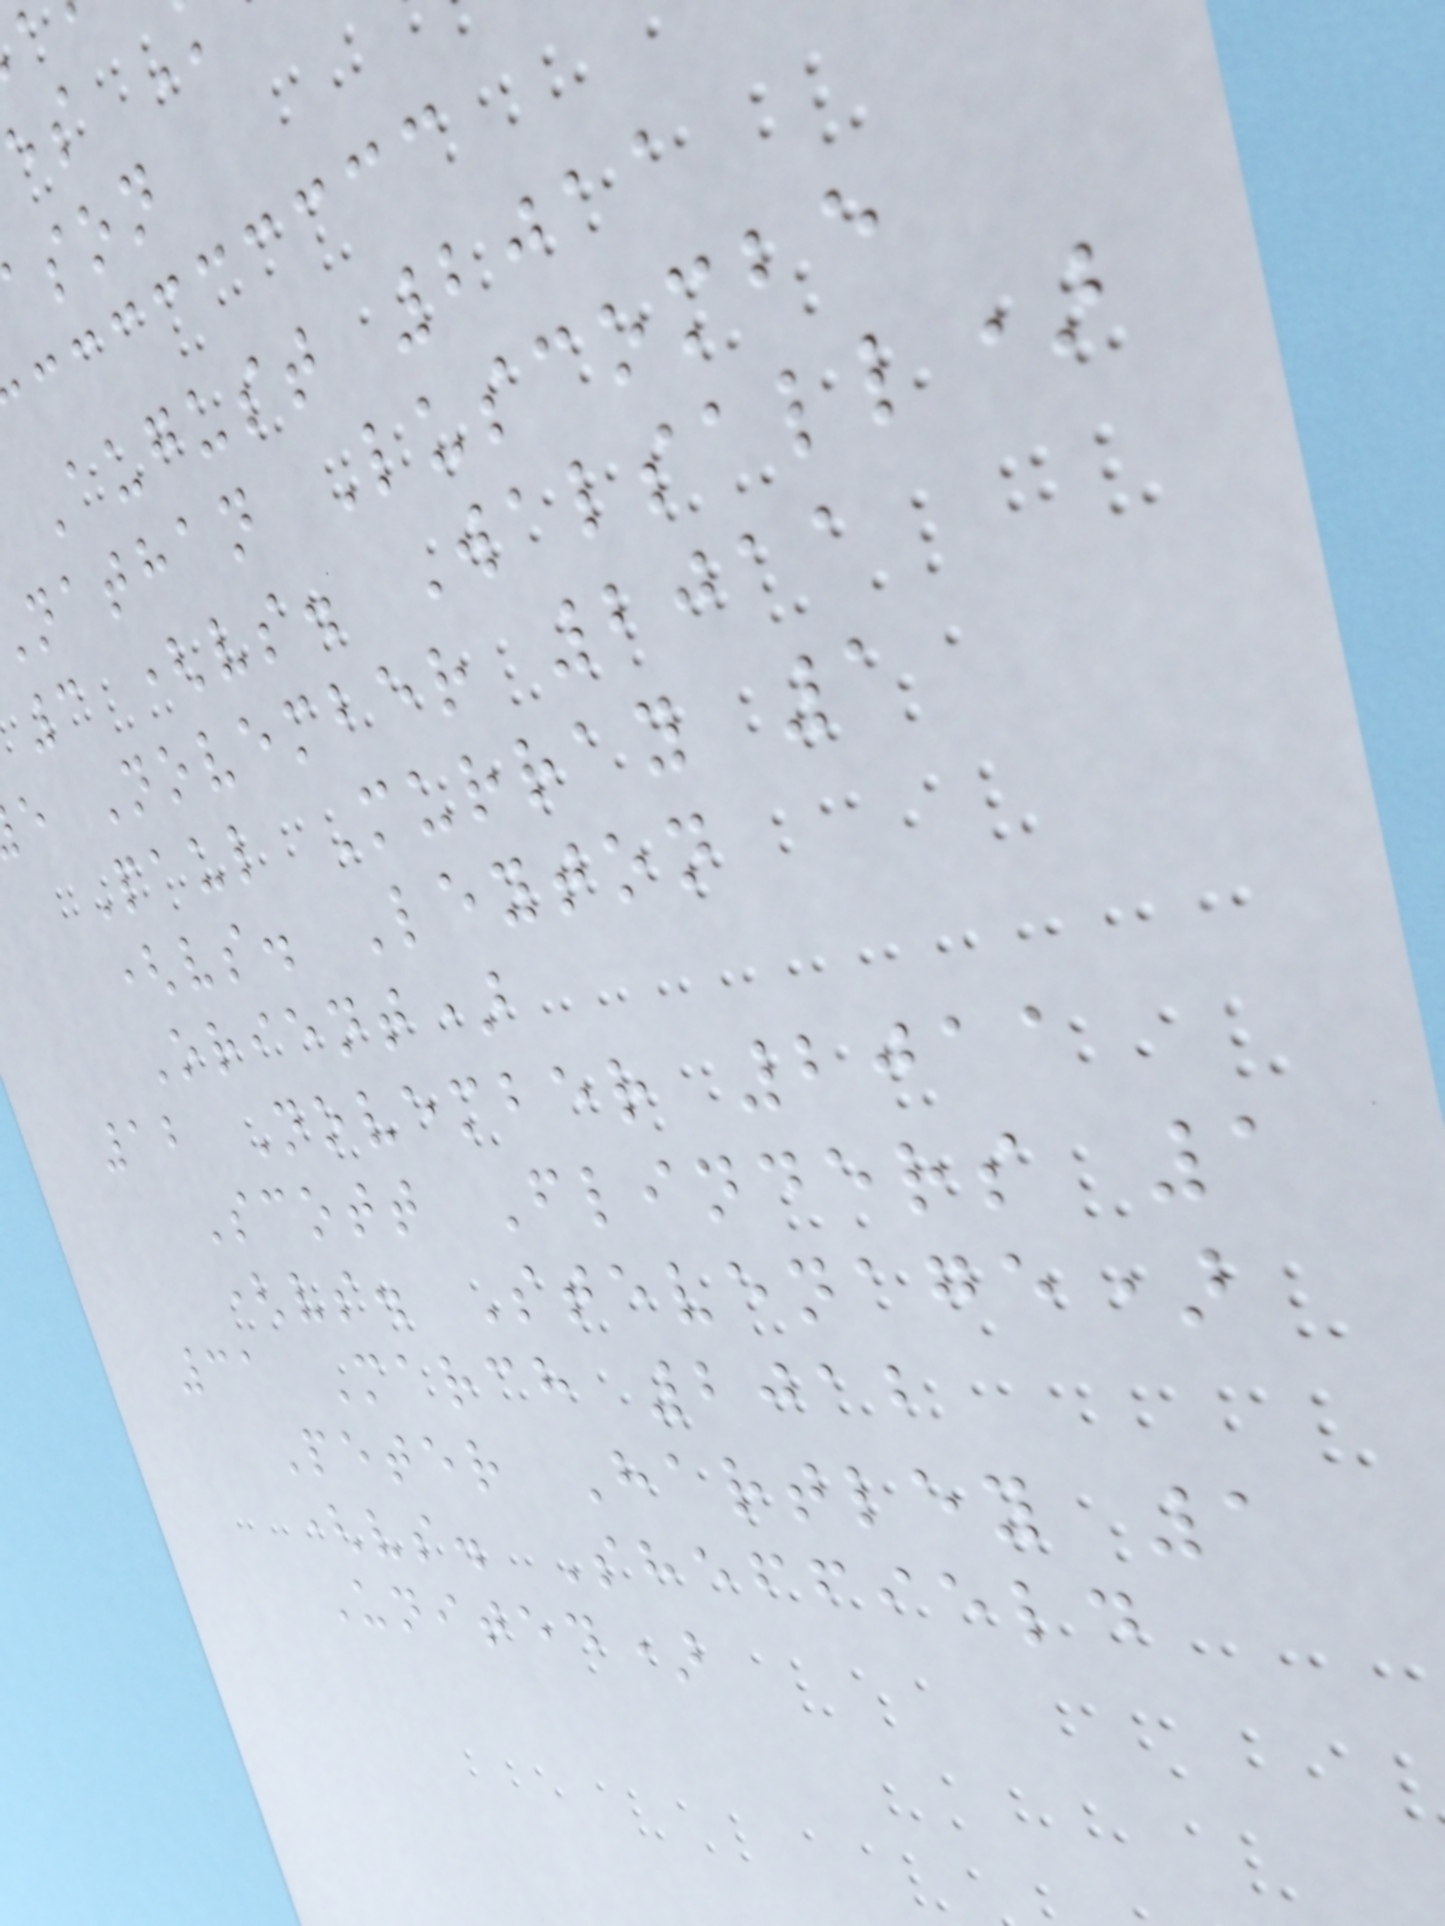August 2011
nathan Luscombe
3 (vs. Walsall)
e November 2011
Paul Murray 1
(vs. Leyton
Orient)
12 November 2011
Scott Flinders 1
(vs. Stevenage)
31 March 2012
Peter Hartley 1
(vs. Sheffield
United)
